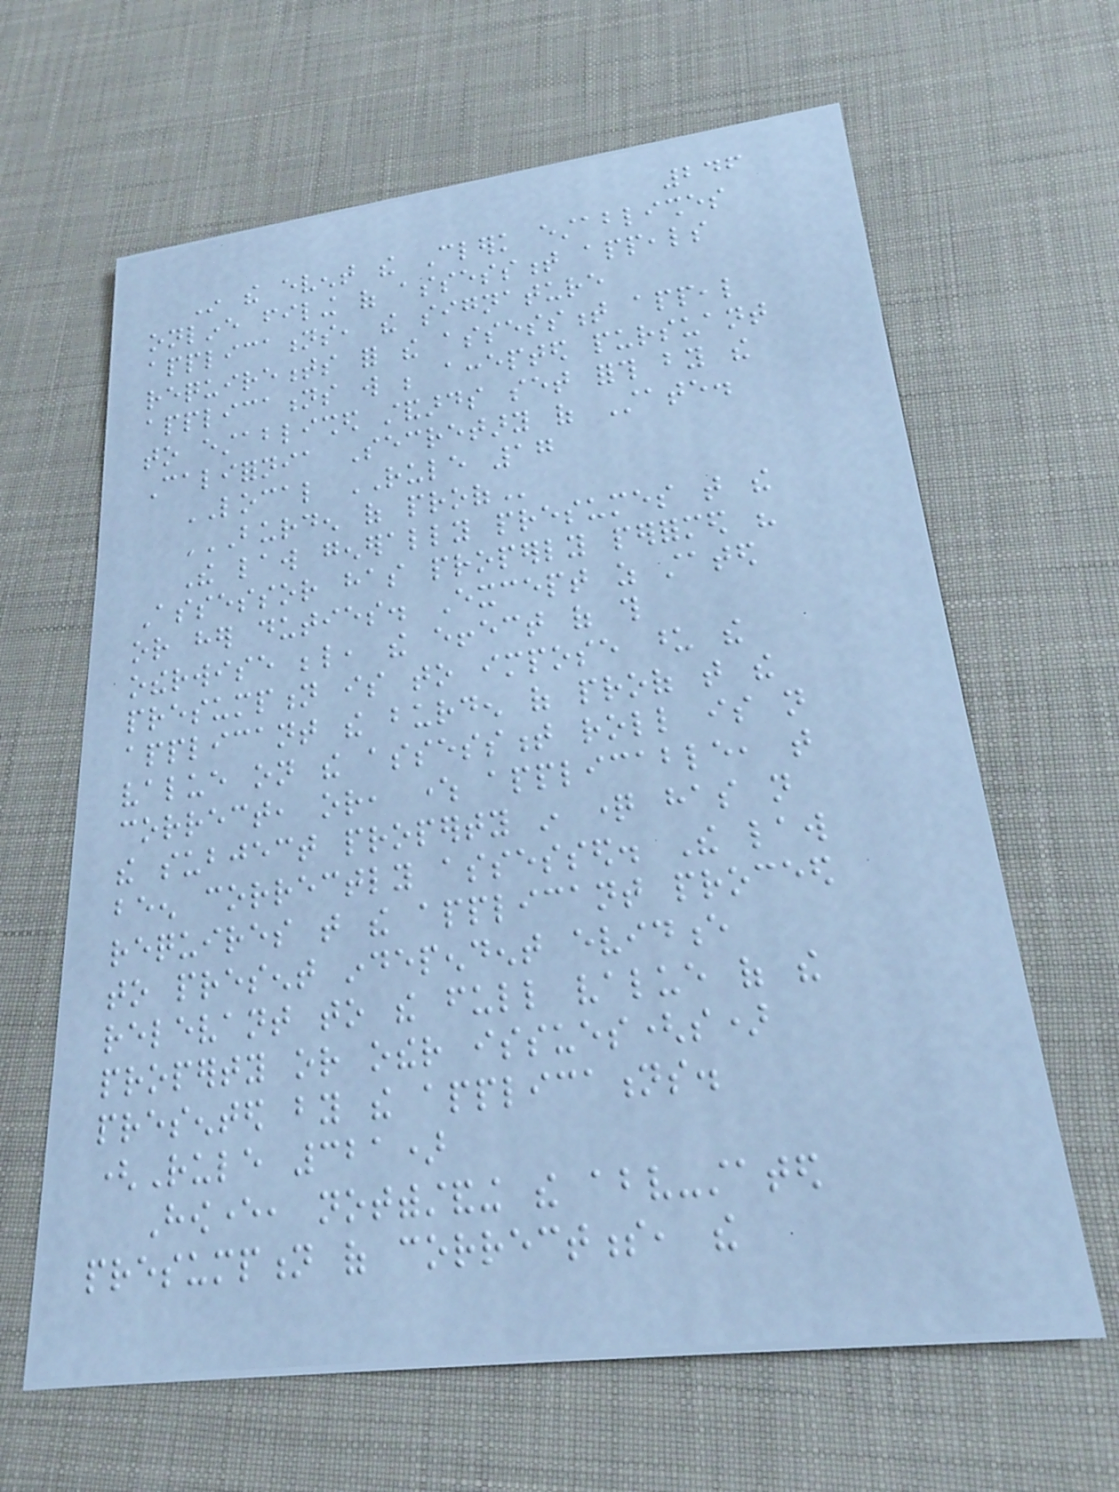246
In the event the Clerk establishes
online filing of assessment appeals
applications, the signature
requirements for the assessment appeal
applications will be accepted pursuant
to established standards set forth by the
California Secretary of State.
LOCAL RULE 17
BURDEN OF PROOF
The law generally presumes that the
Assessor has properly performed his
or her duties. Except as stated
otherwise below, the effect of this
presumption is to impose upon the
applicant the burden of proof that the
value on the assessment roll is not
correct, or, where applicable, that
the subject property in question has not
been correctly assessed. The law
requires that the applicant proceed
to present independent evidence
relevant to the full value of the
property or other issues(s)
presented by the applications.
(Rule 321)
However, notwithstanding the above-stated
presumption of correctness, the
